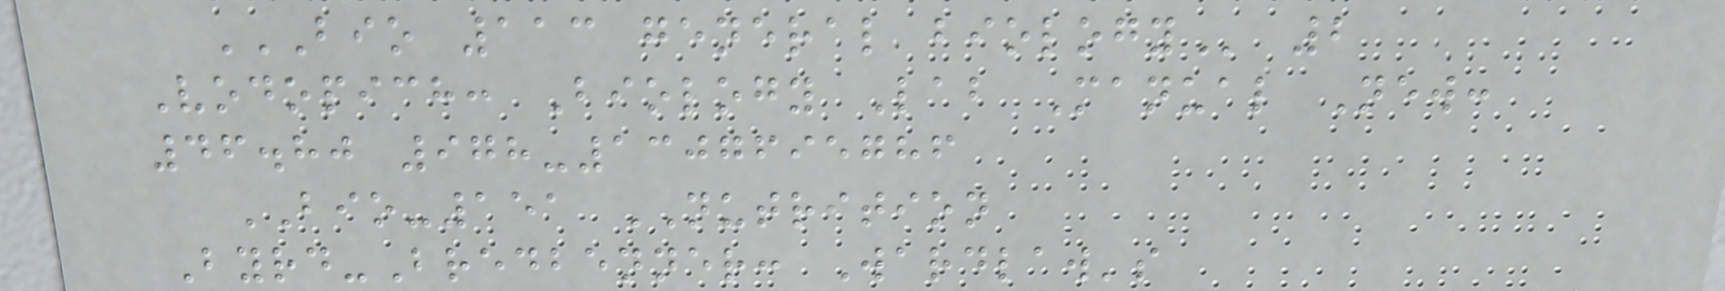BIO 113 GENERAL BIOLOGY 2
Vodopich: Biology Lab Manual New:
46.80 978-1307695786
BIO-151 NUTRITION
Byrd-Bredbenner: Wardlaw's
